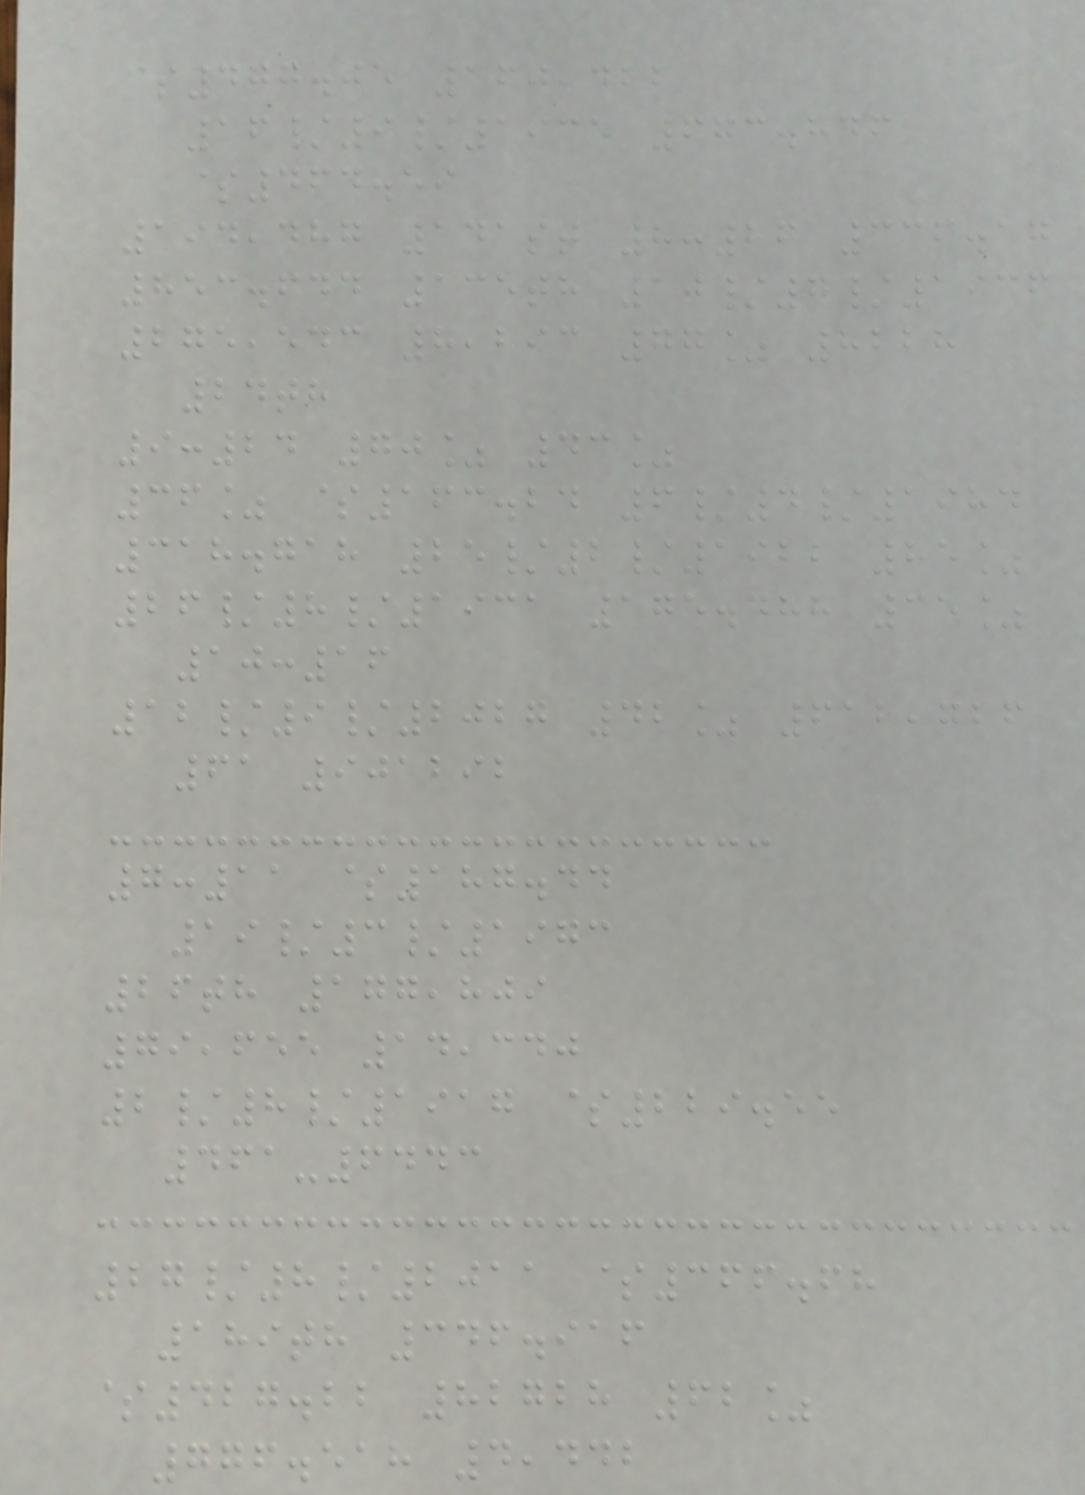$477.05 160,422
16/9/1935 673.846
$464.59
194,487 141st 8:26 336.17
853.644 135th 10/7/1936
275,543 8,293 77% 8228
24th
9:24 70% 43%
36% $163.24 6/4/1984
318.718 25/2/1922 85%
26/8/1931 175.488 35%
10:16
12/9/2027 42% 612,726
61 901292
7:11 $187.44
19/3/1973
26th 177,809
79,655 14,340
2/8/1917 $229.55
461-6443
27/8/2011 $366.68
189th 346.916
$427.22 82728 62%
776.518 4,442
